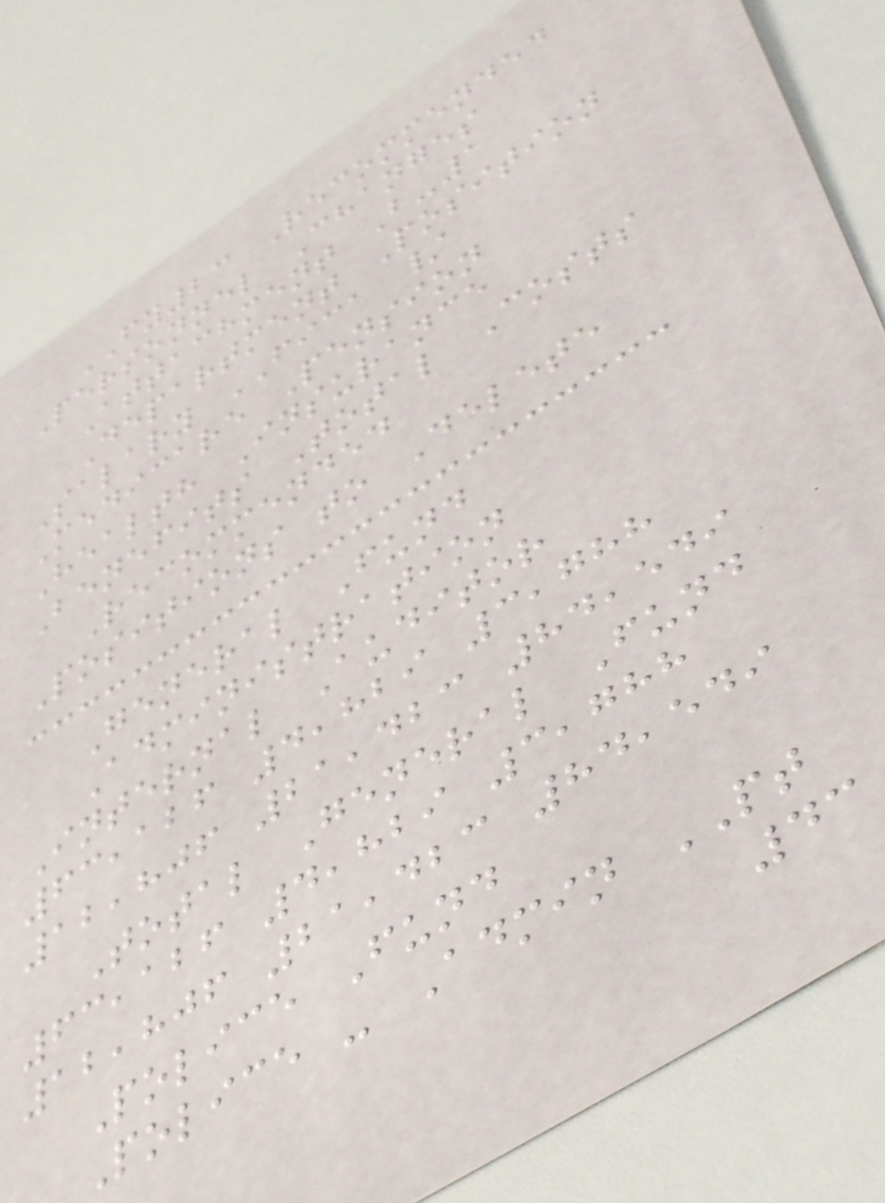FY23 Recommended
Personnel Changes
Attachment B-1
Department Position
Salary FICA /
Medicare Pension
Health Insurance
Benefits Total Costs
Recommended
Positions to Delete
General Fund
Administration
Internal Auditor
63,126 4,829 3,788
12,806 21,423 84,549
Total General Fund
63,126 4,829 3,788
12,806 21,423 84,549
Police Fund
Police - Admin PT
43
